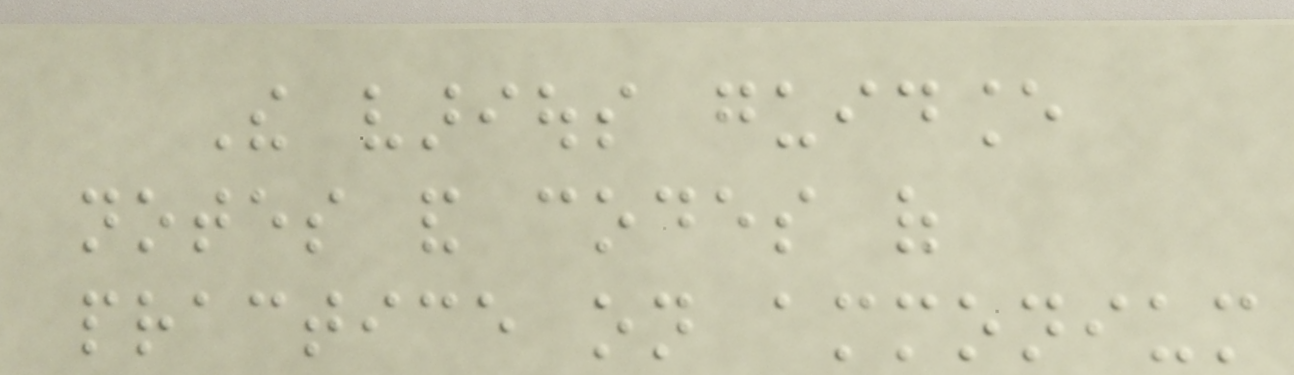The various guidance
notes and codes of
practice on ammonium
